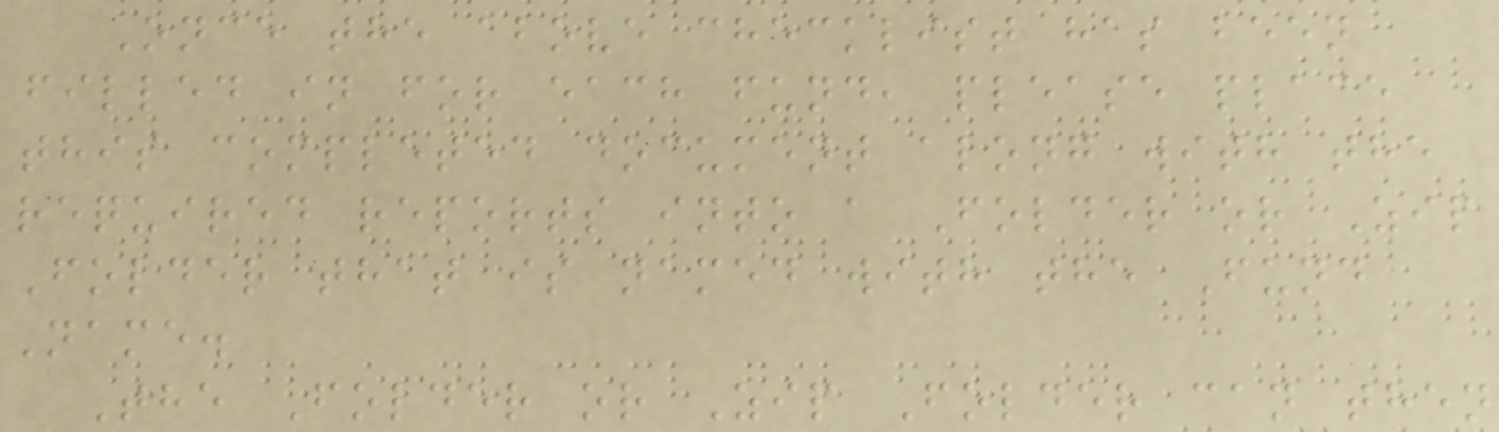Once the above checklist has been
filled in for each fund, please place
this completed document along with the
required reports into a Folder or Zip
Folder that is named with the Fund
Name.
The Folder or Zip Folder can then
